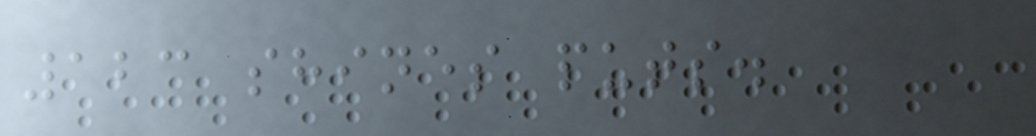123 shines puts.
